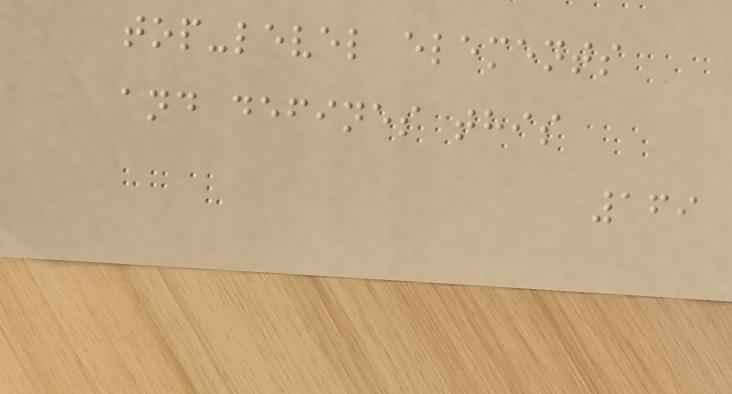top-level elements
and defines this
169
